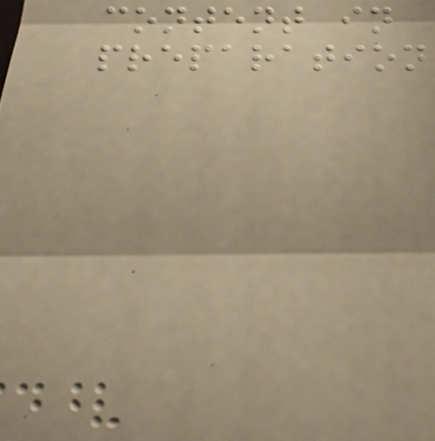content in
preparation
